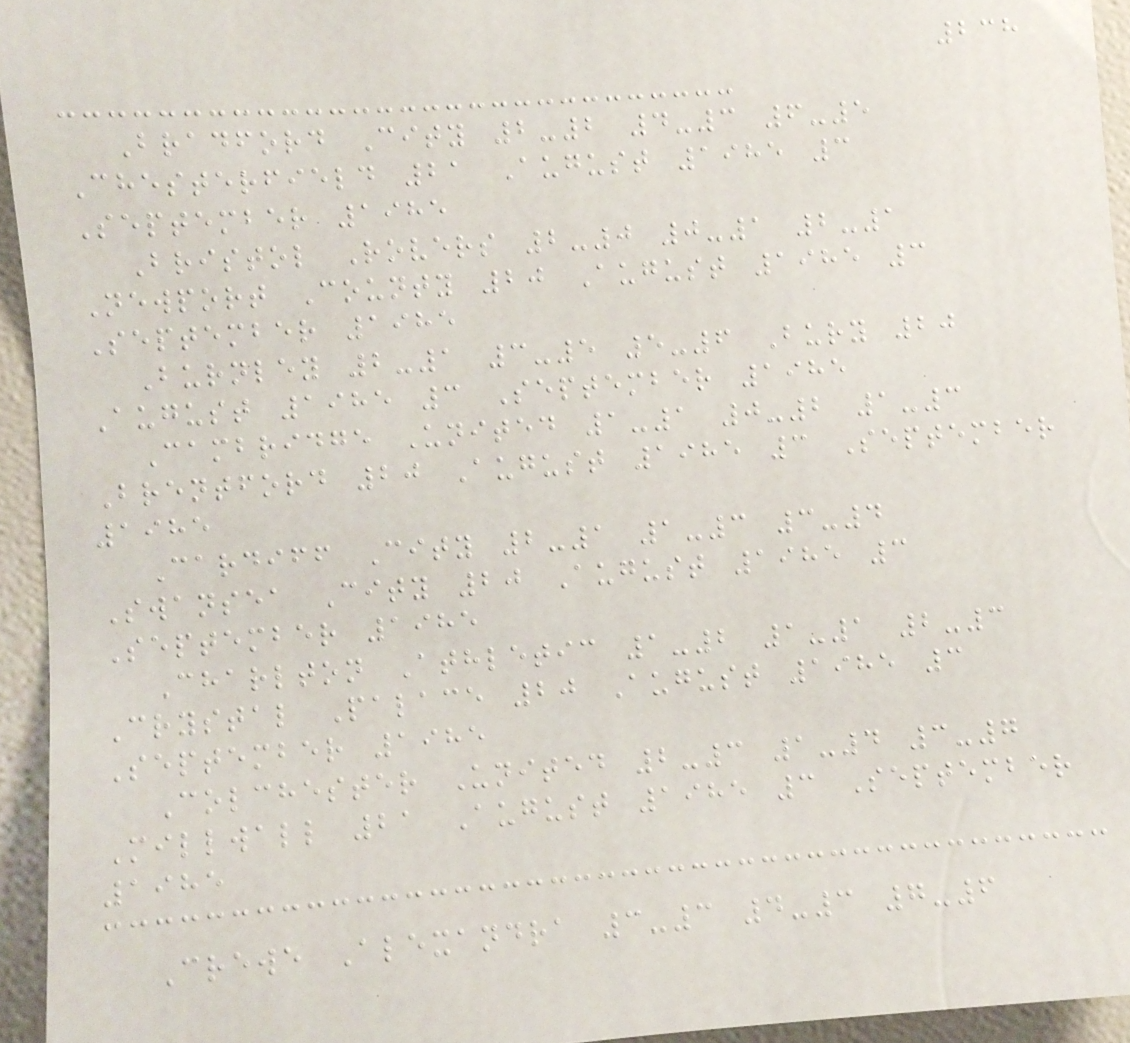238
Bradford City 2-2 4-3 6-5
Chesterfield 21 August 1985 3
September 1985
Bristol Rovers 2-0 0-1 2-1
Newport County 20 August 1985 3
September 1985
Burnley 2-1 3-5 5-6 Bury 20
August 1985 3 September 1985
Cambridge United 1-1 0-2 1-3
Brentford 20 August 1985 3 September
1985
Cardiff City 2-1 1-3 3-4
Swansea City 20 August 1985 3
September 1985
Charlton Athletic 1-2 1-1 2-3
Crystal Palace 20 August 1985 3
September 1985
Colchester United 2-3 1-4 3-7
Millwall 21 August 1985 3 September
1985
Crewe Alexandra 3-3 4-3 7-6
